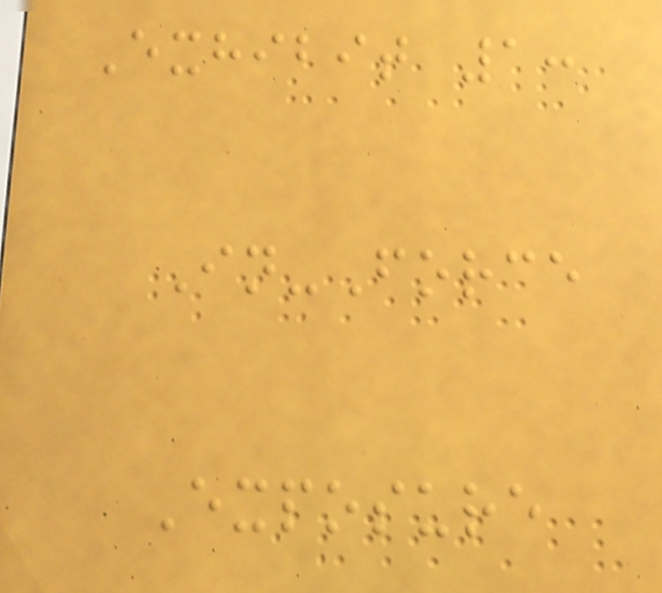Exhibit 1:
In-Force
Exposure
